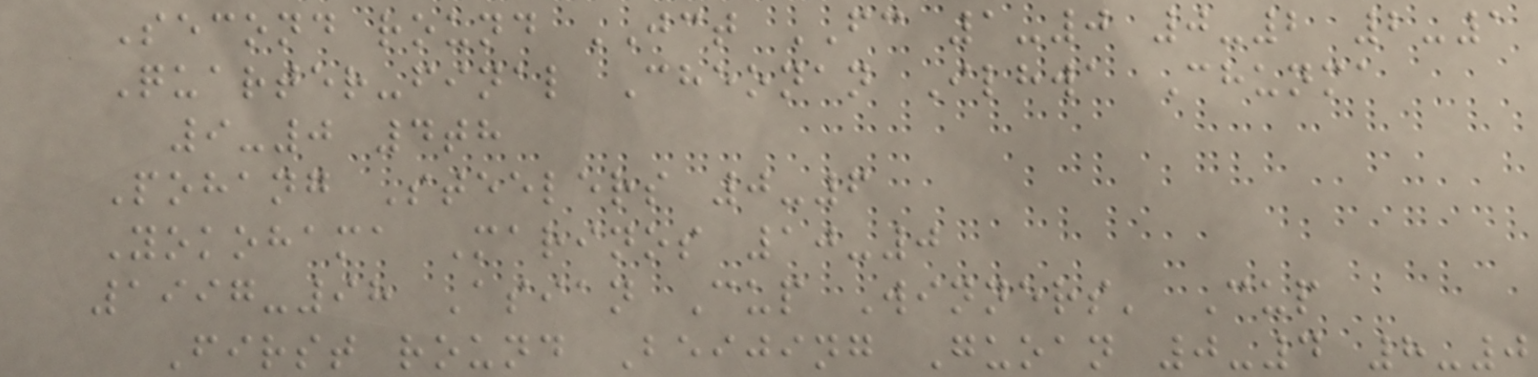Second round JCT FC 1-0 0-2 2-1
Quarter-final Cheonan Ilhwa Chunma
9-0 4th
Pohang Steelers 0-6
Yokohama Marinos 10-0
1997-98 Asian Cup Winners' Cup
First round Beijing Guoan 0-4 8-0
